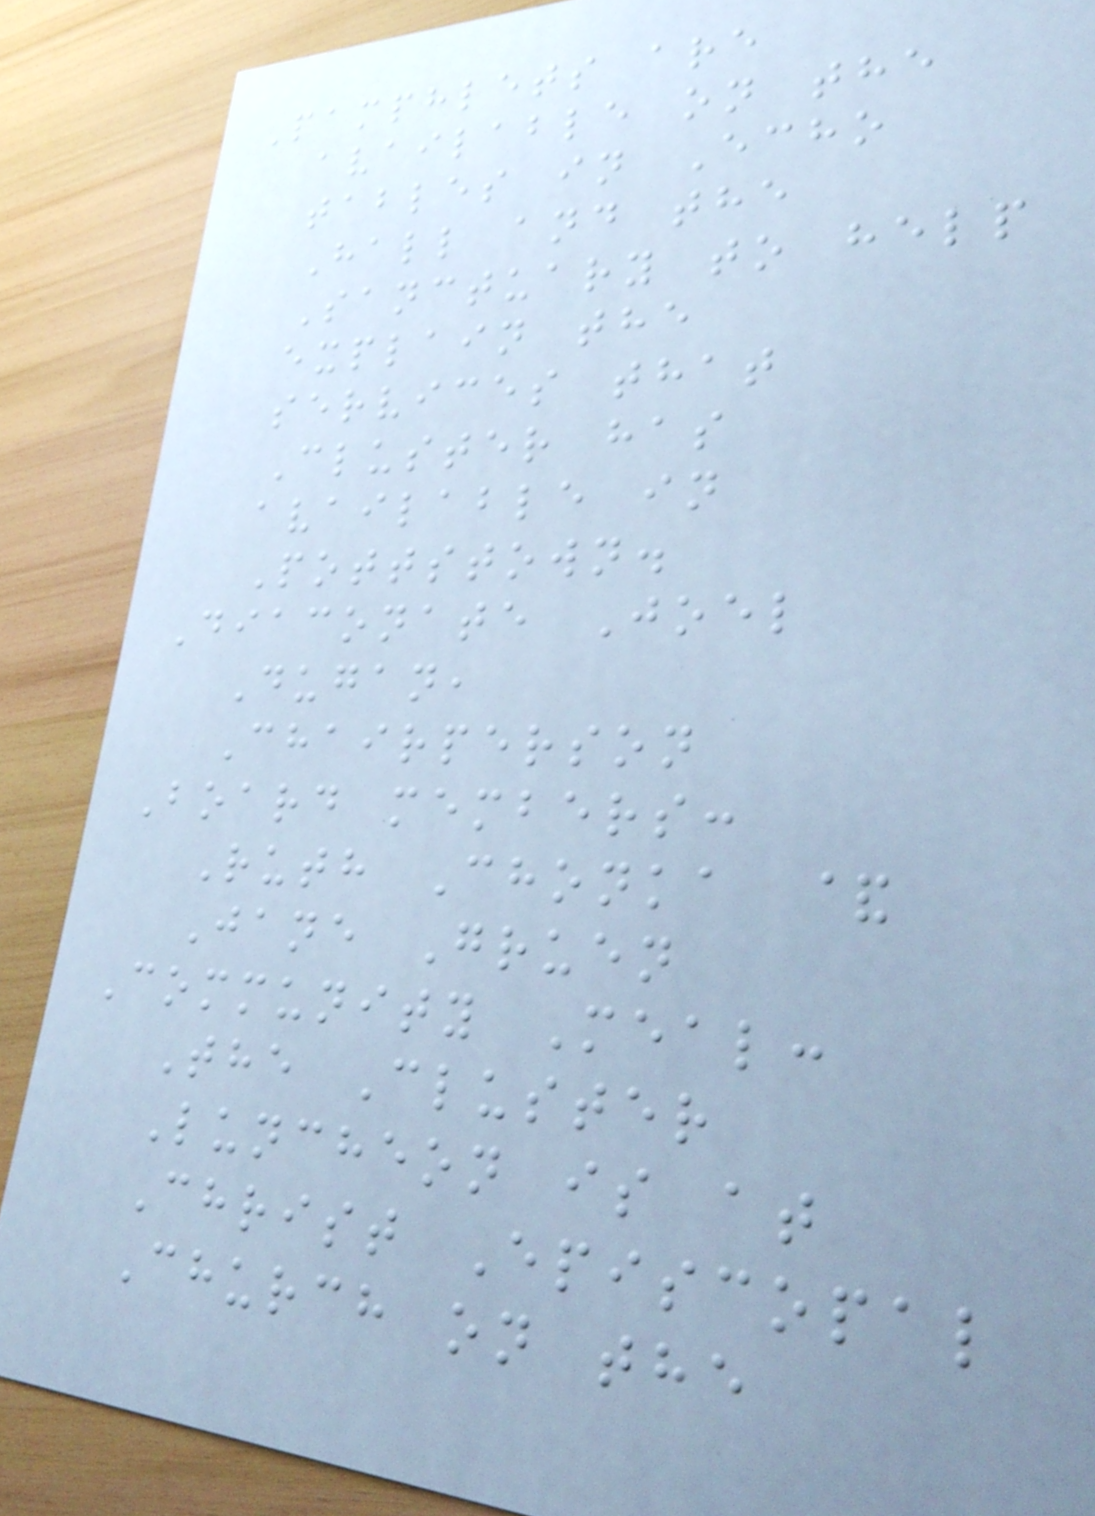Pamphlets are
available on the
tables in Echo
Hall and the
Sanctuary to help
explain the
services that
Cluster has
available in
Pottstown.
Diaconate Joel
Dugan,
Chairperson
Board members:
Ruth Chonka &
Jane Gruen
Community Meal:
The Cluster
Luncheon is at
Christ Episcopal
Church on the
